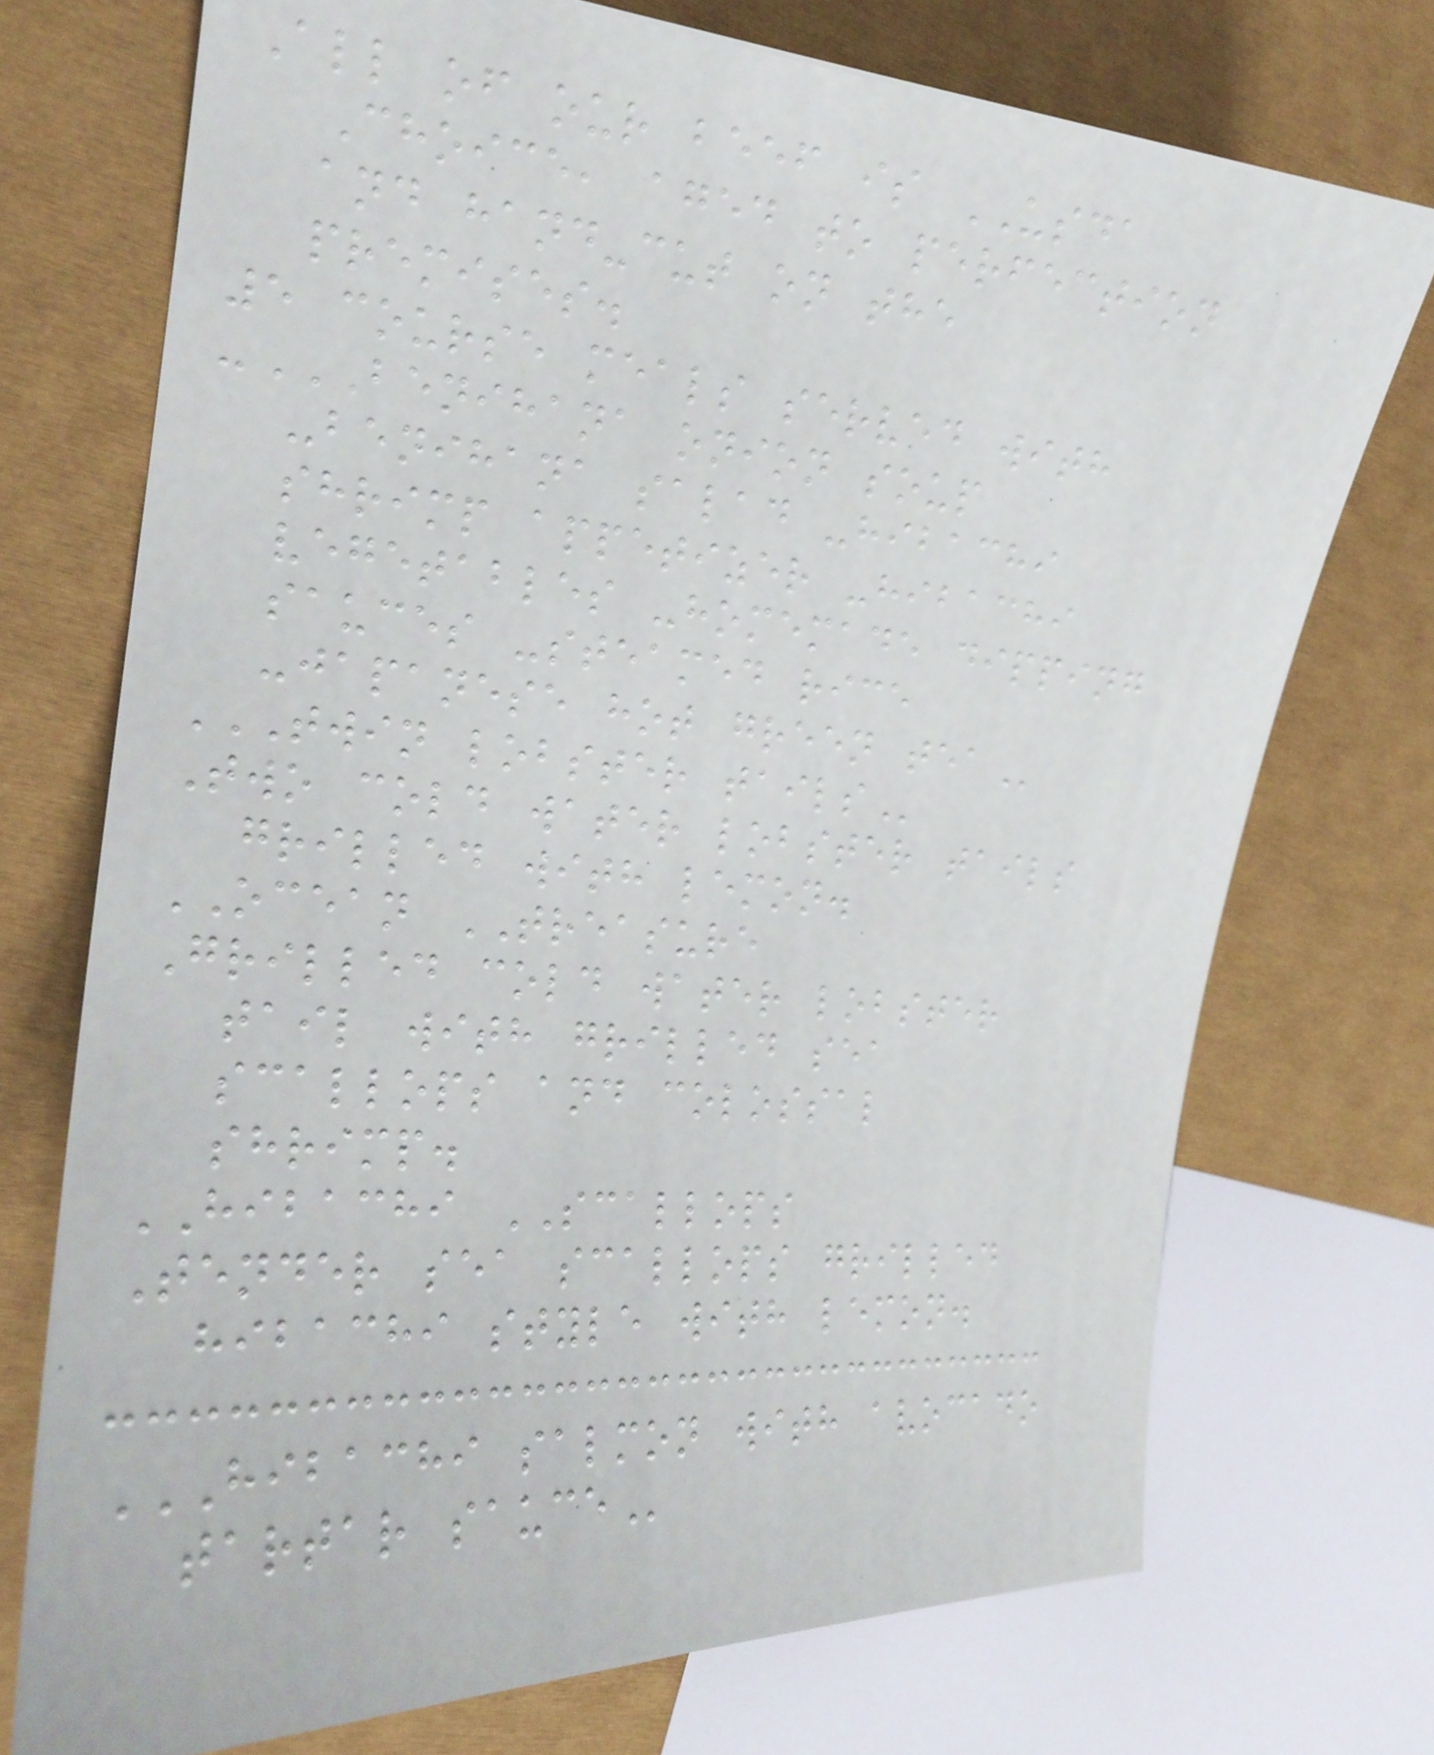All of our beef is USDA
Choice, aged to perfection
and hand-cut on the
premises.
5 course meals served with
-BENIHANA ONION SOUP
-BENIHANA SALAD -HIBACHI
SHRIMP APPETIZER -HIBACHI
VEGETABLES -HOMEMADE DIPPING
SAUCES -STEAMED RICE
-JAPANESE HOT GREEN TEA
TWIN LOBSTER TAILS
Two cold water lobster tails
grilled with lemon.
OCEAN TREASURE
Grilled cold water lobster
tail with grilled sea
scallops and colossal
shrimp.
HIBACHI SCALLOPS
Tender sea scallops grilled
hibachi style with lemon.
HIBACHI SALMON WITH AVOCADO
TARTAR SAUCE
